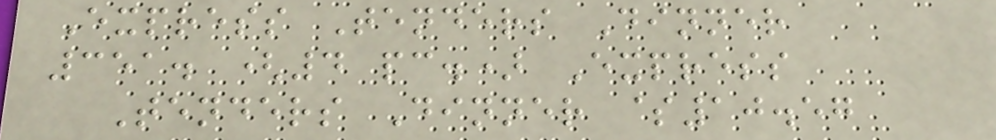Express Tenders Dinner
351. (4 pc.) Express
Tenders Dinner $10.57
